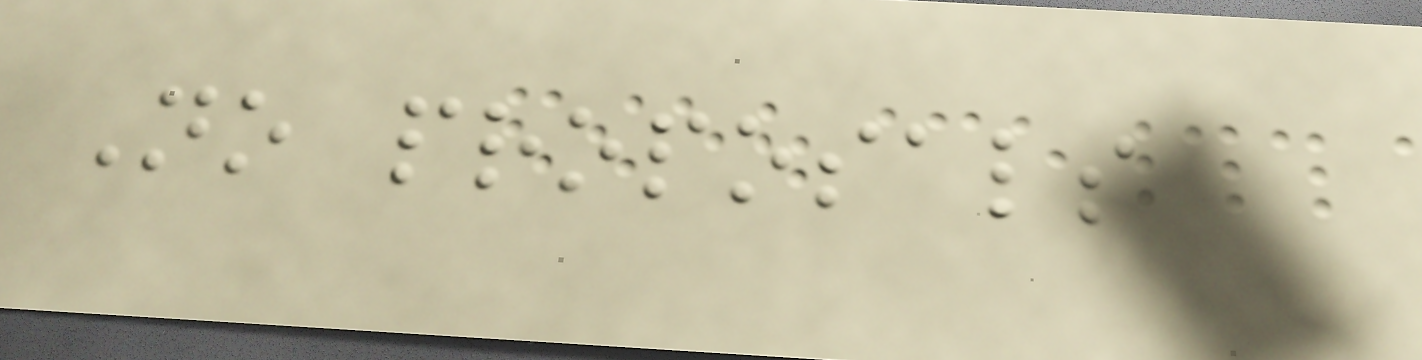No proposals
